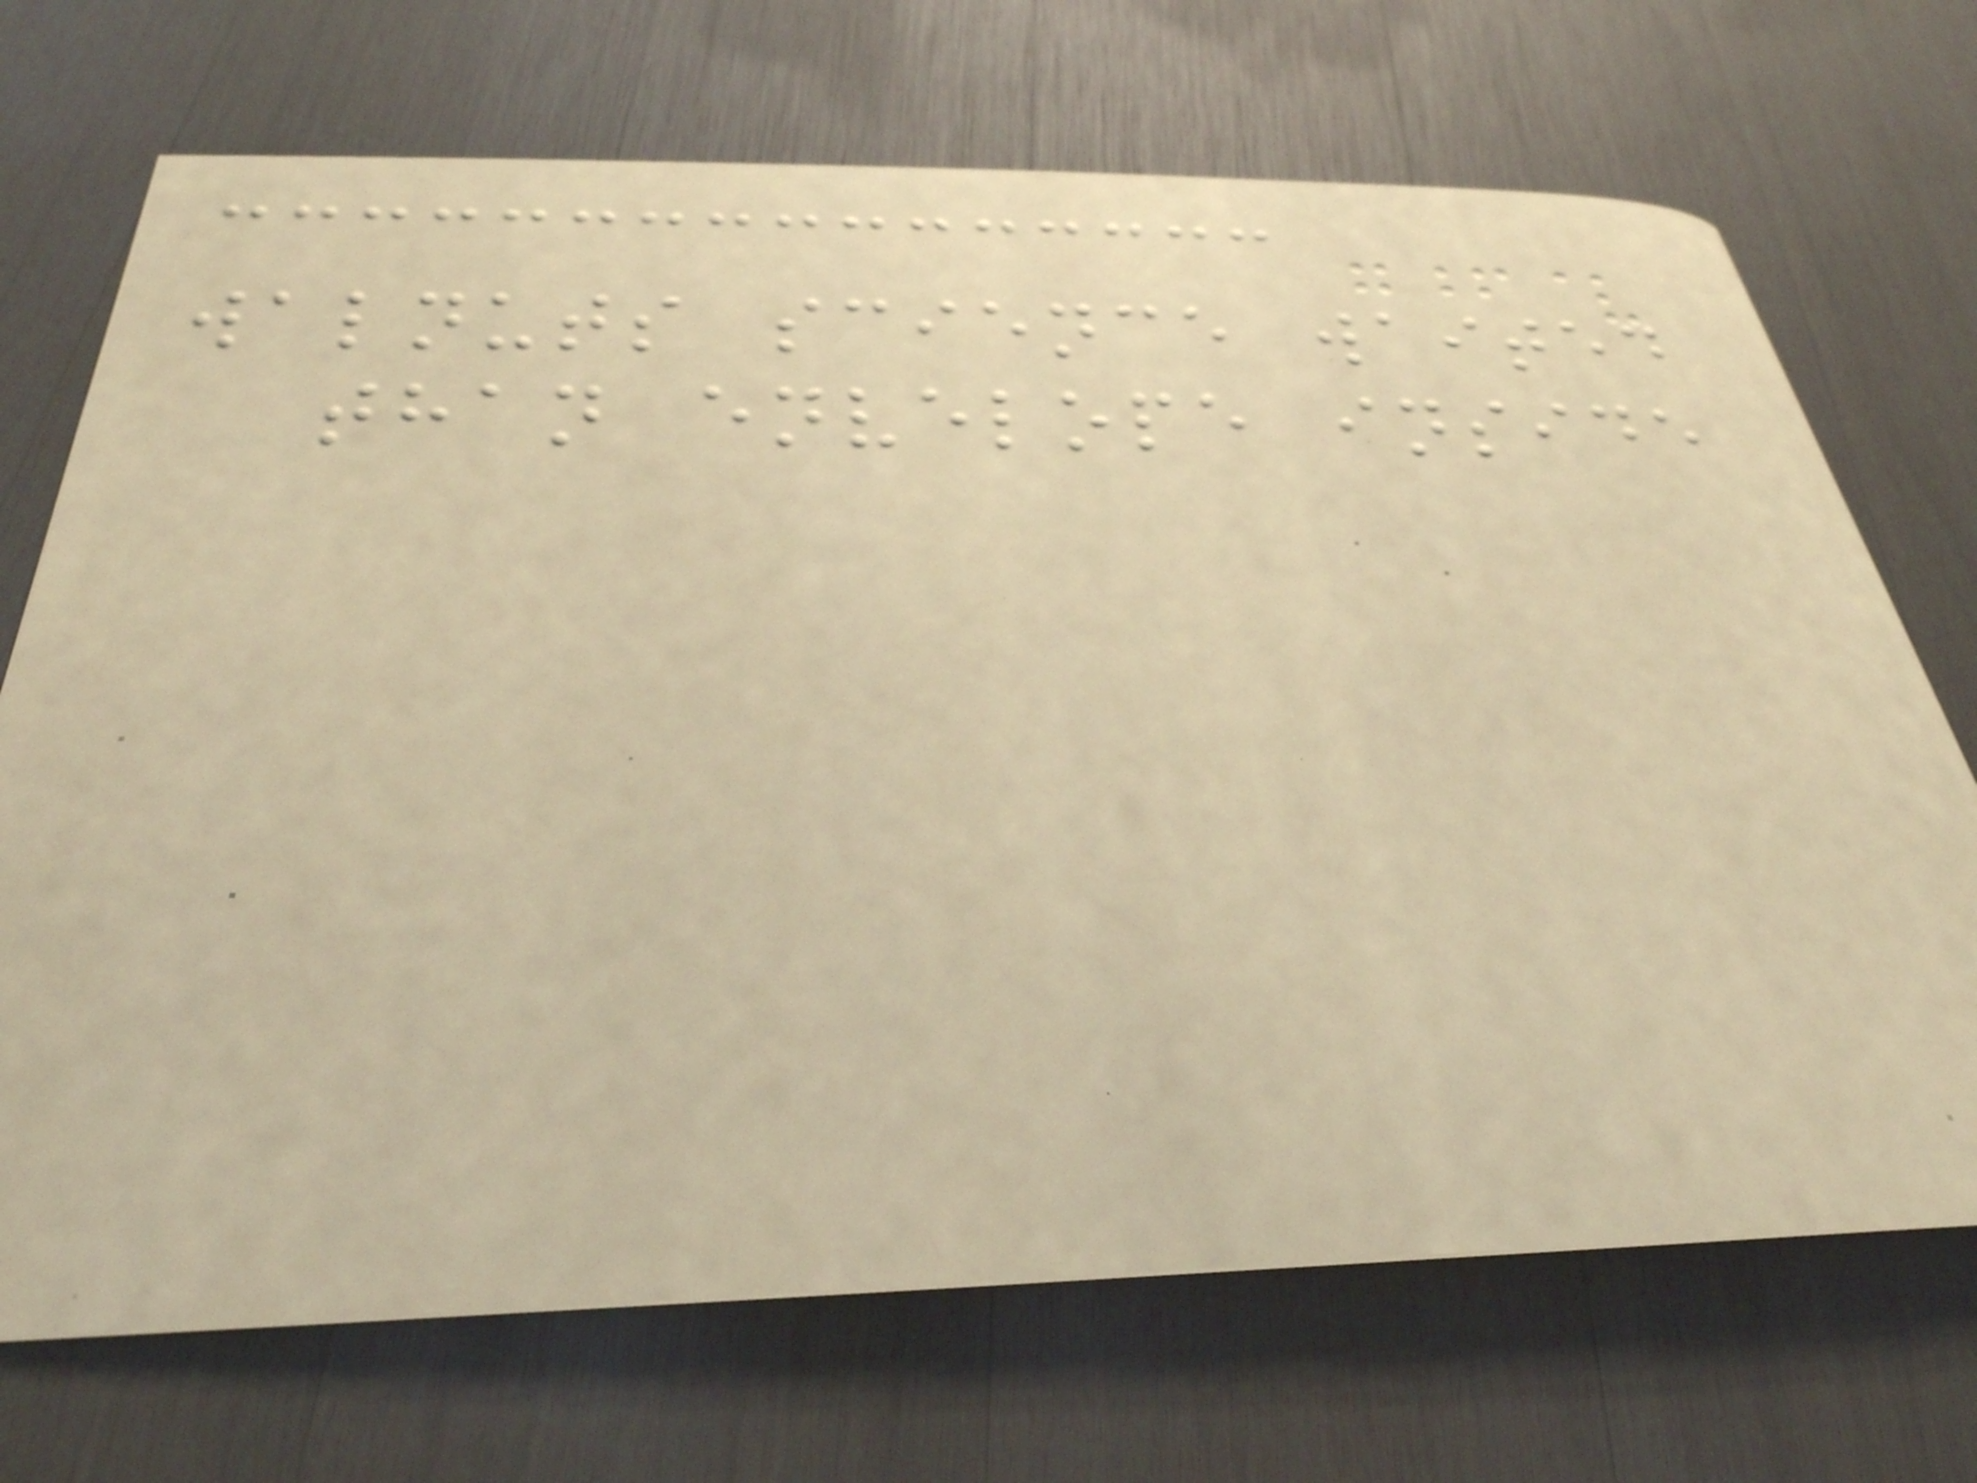walnuts science waited
than envelope inside
